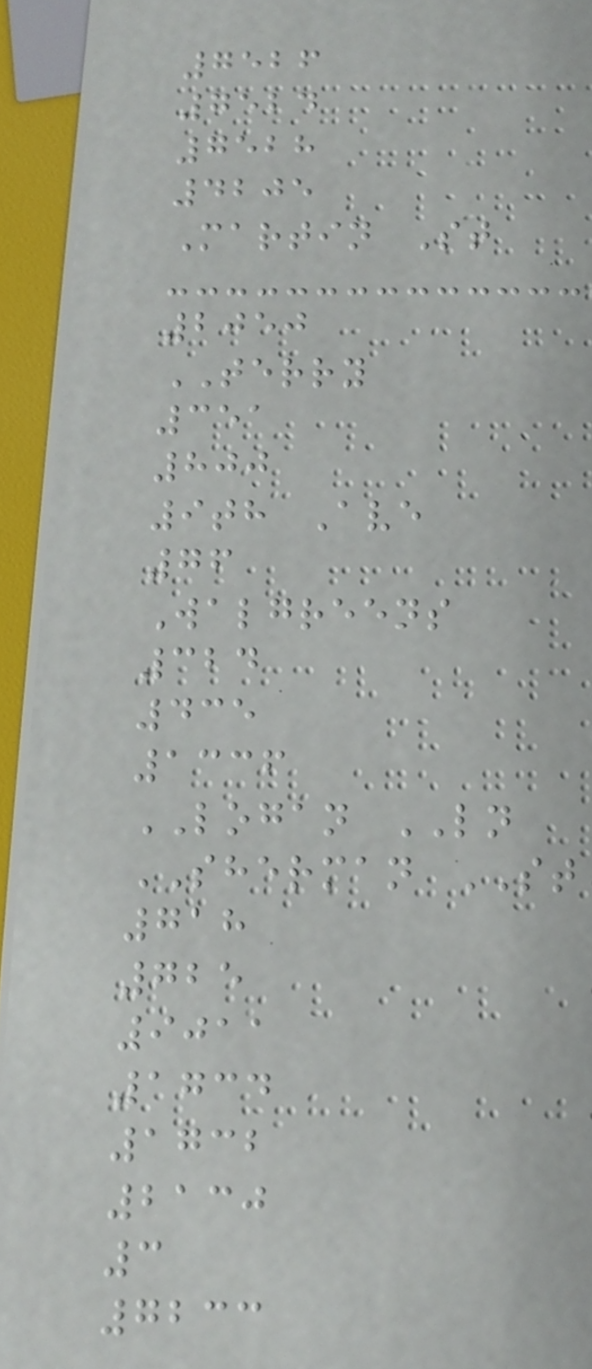7526
7524
7528
4205
Martin St
2050
TERRY
351
800
9th Ave
76
Walgreens
324
435
1336
LOGAN LN
SHERMAN ST
718
725
9011
1734
1732
2130
3
7233
